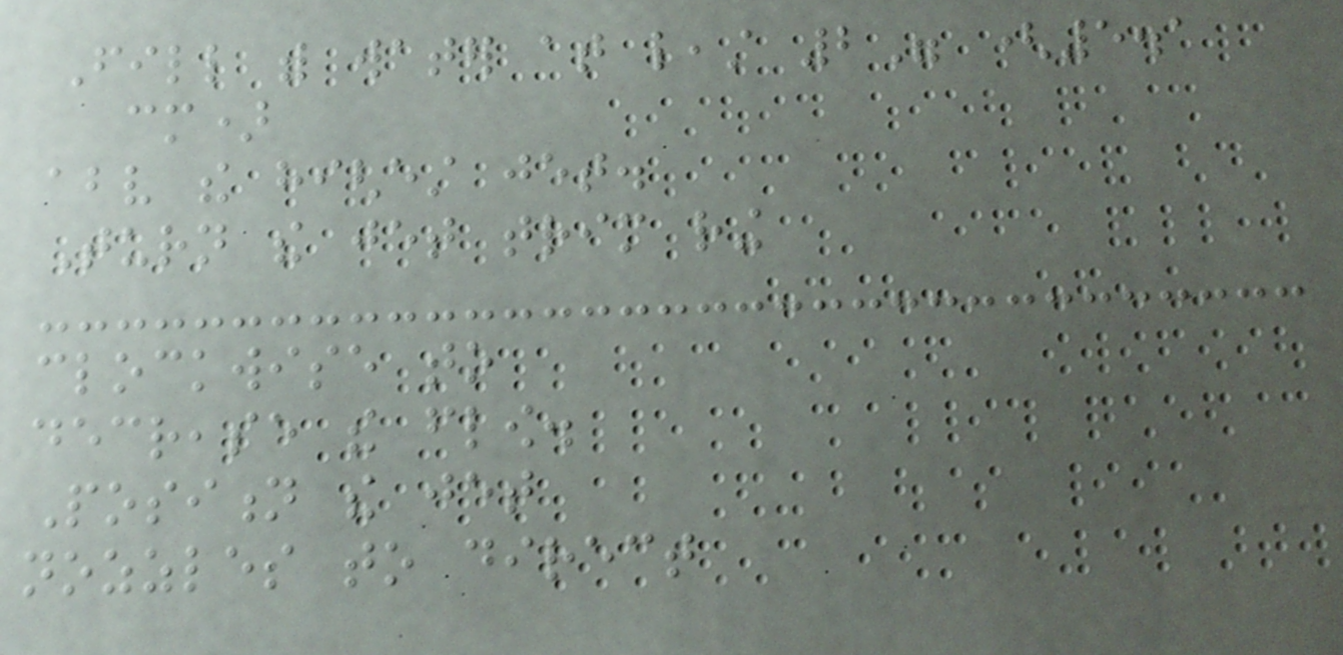Fill with water at least 2" (5.1
cm)
above the highest jet.
Turn the jet trim ring
clockwise to
decrease the flow.
Position the jet
nozzles to direct
